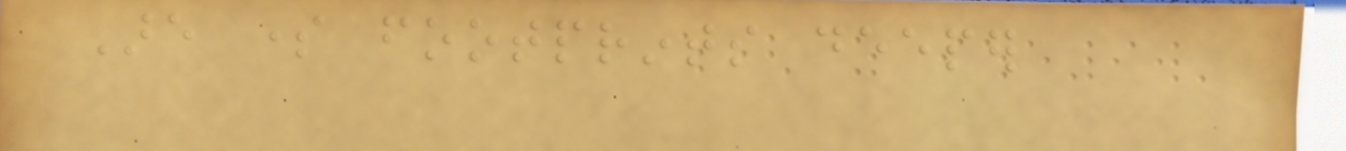Are some footprints deeper
